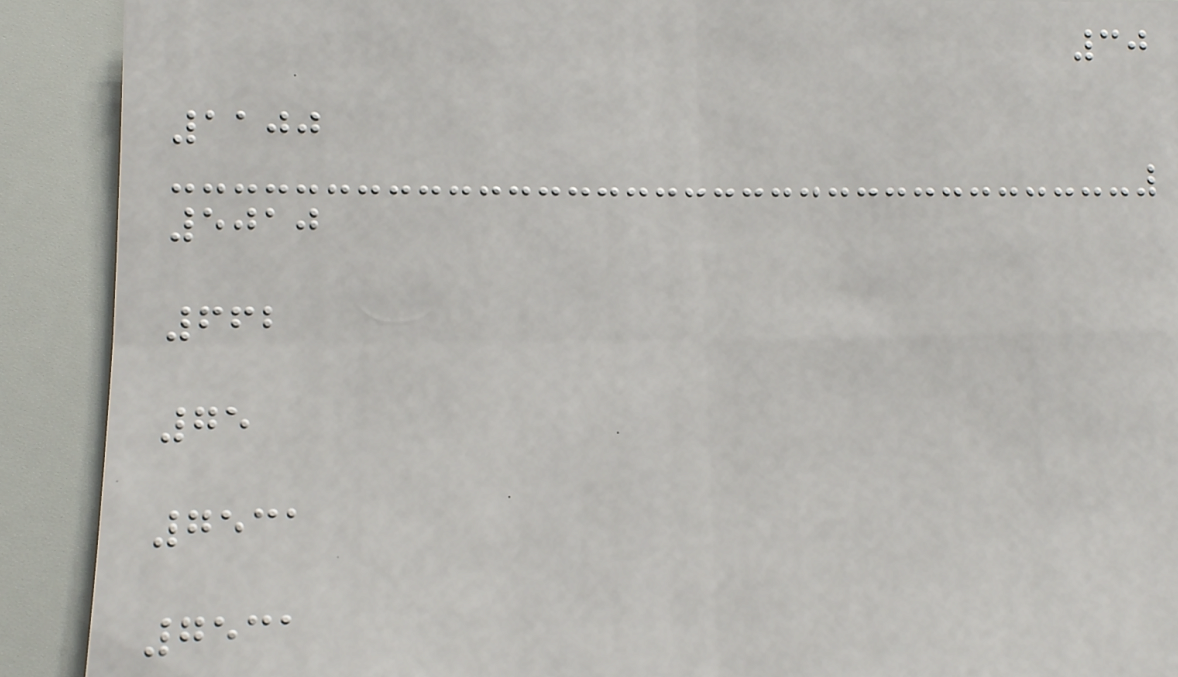30
1100
5010
662
75
7531
7531
